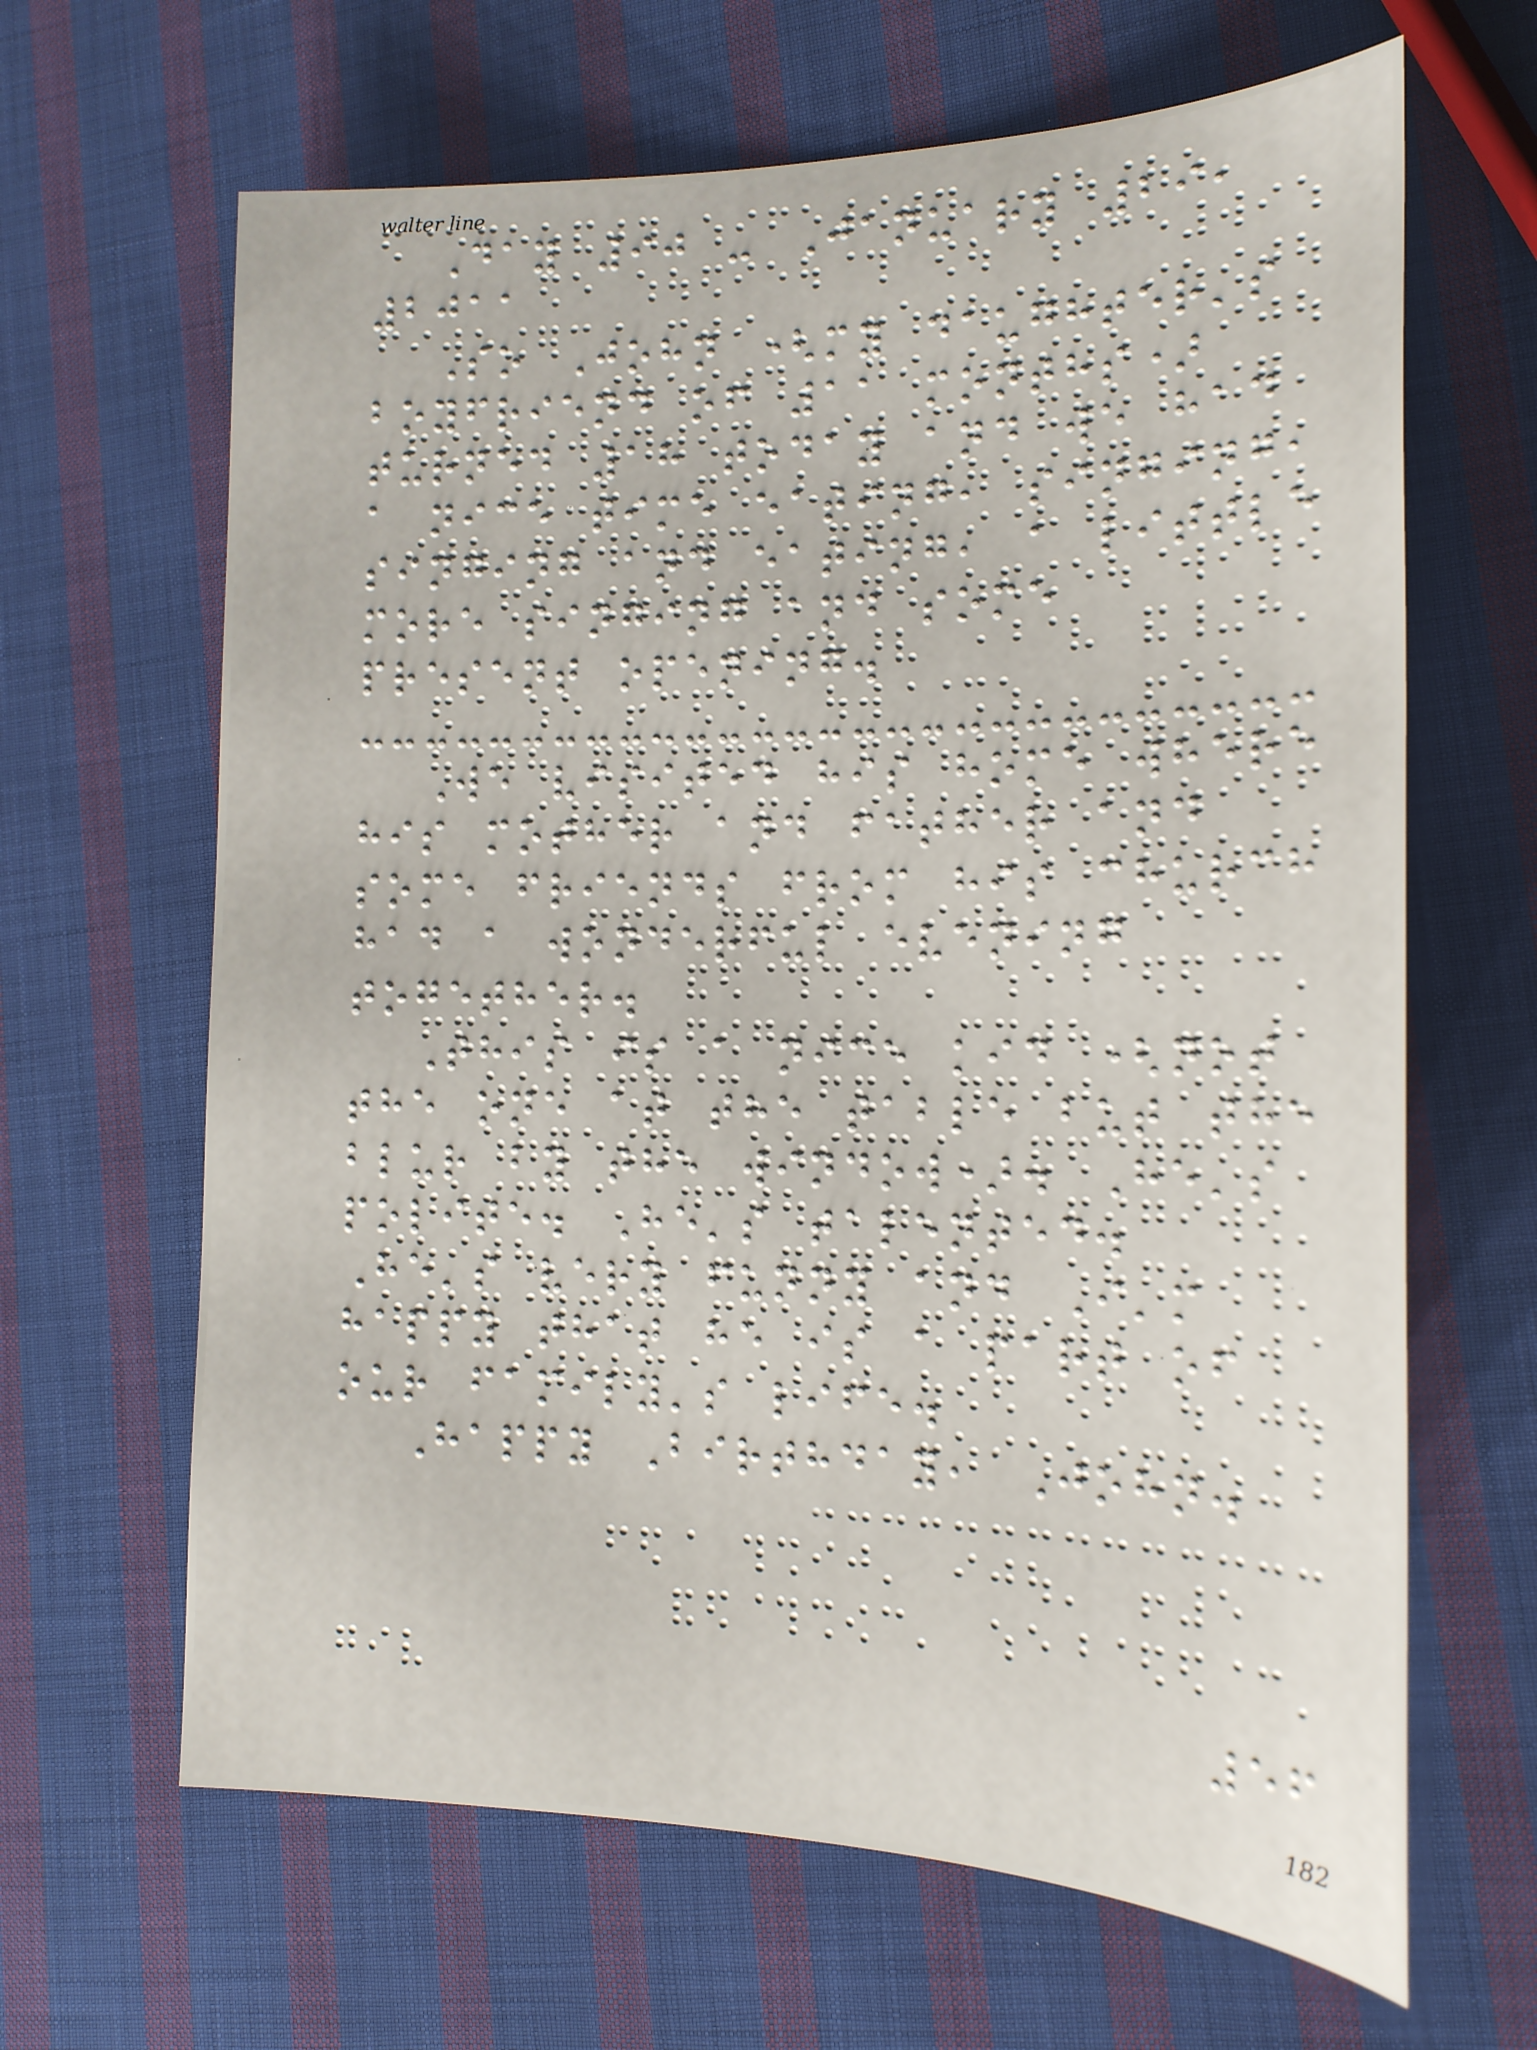Day 90 - January 29,
2011
So John (my daughter's
boyfriend of 11 months)
turned 18 today and we had
a nice time eating, singing,
singing and eating, a little
more singing and some
present opening.
We visited his home where
his mother and father and
some friends from his church
had a wonderful evening
together.
This is a nice kid (not
the one at the table but the
blur by the window). He's
polite. He's talented.
He's very funny and I'm
happy that he is a part of
our family's life.
Happy Birthday, John.
56
